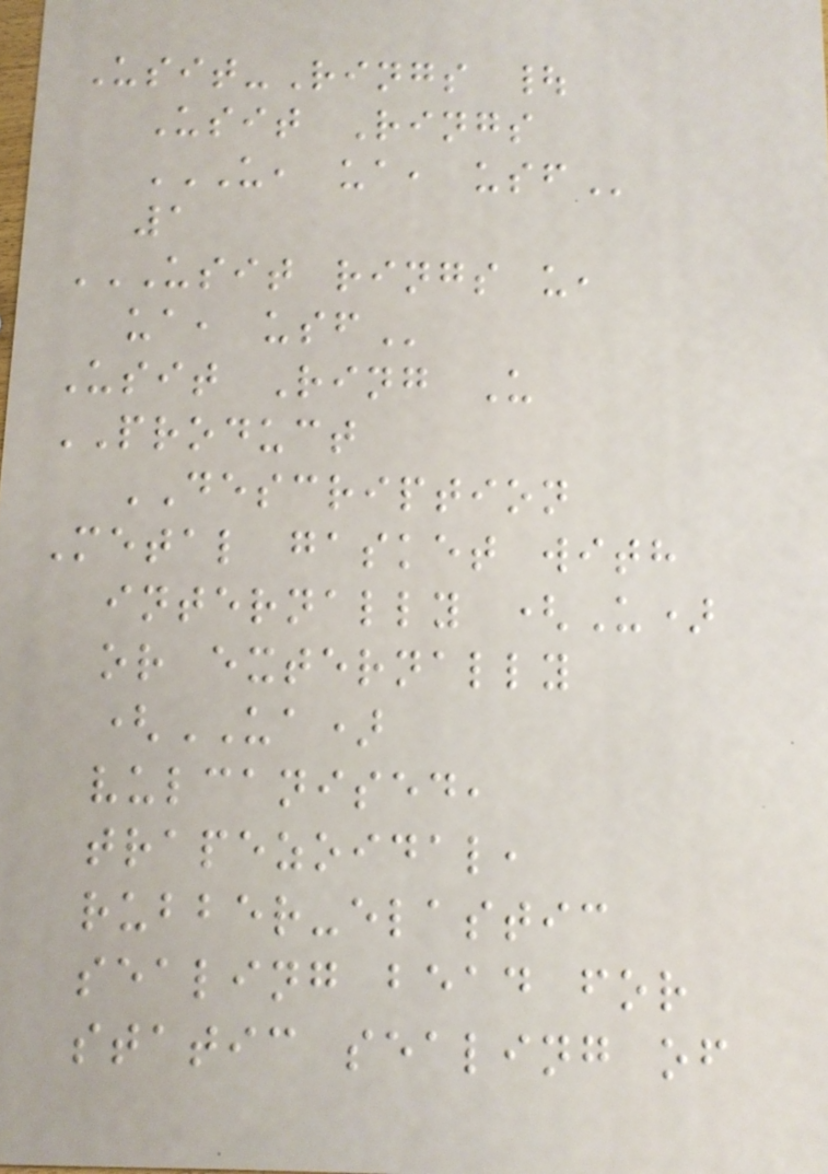Usit-Rings |
Usit Rings
U, UA, USF
1
USIT RINGS U,
UA, USF
Usit Ring U
PRODUCT
DESCRIPTION
Metal gasket with
internally (U)
or externally
(UA)
vulcanised,
trapezoidal,
rubber-elastic
sealing bead for
static sealing of
